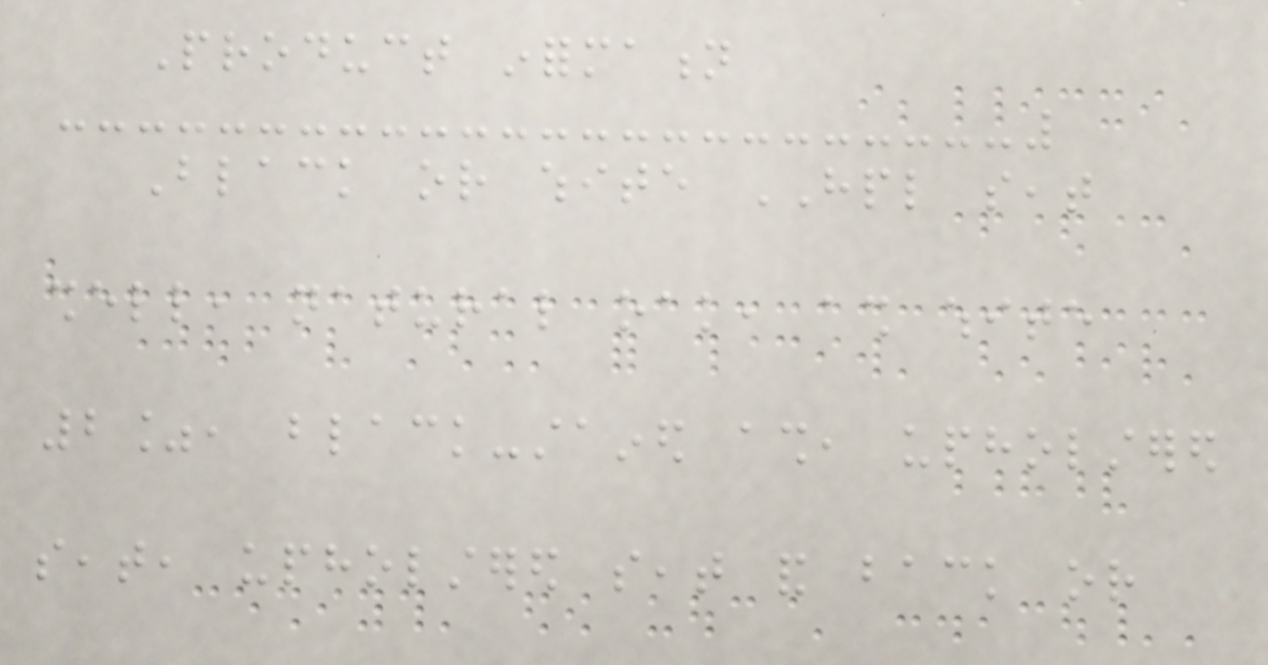Product information
Black or white HPL seat
shell, natural oak, ash white
2%, black-stained ash, upholstered
seat, upholstered seat and back or
